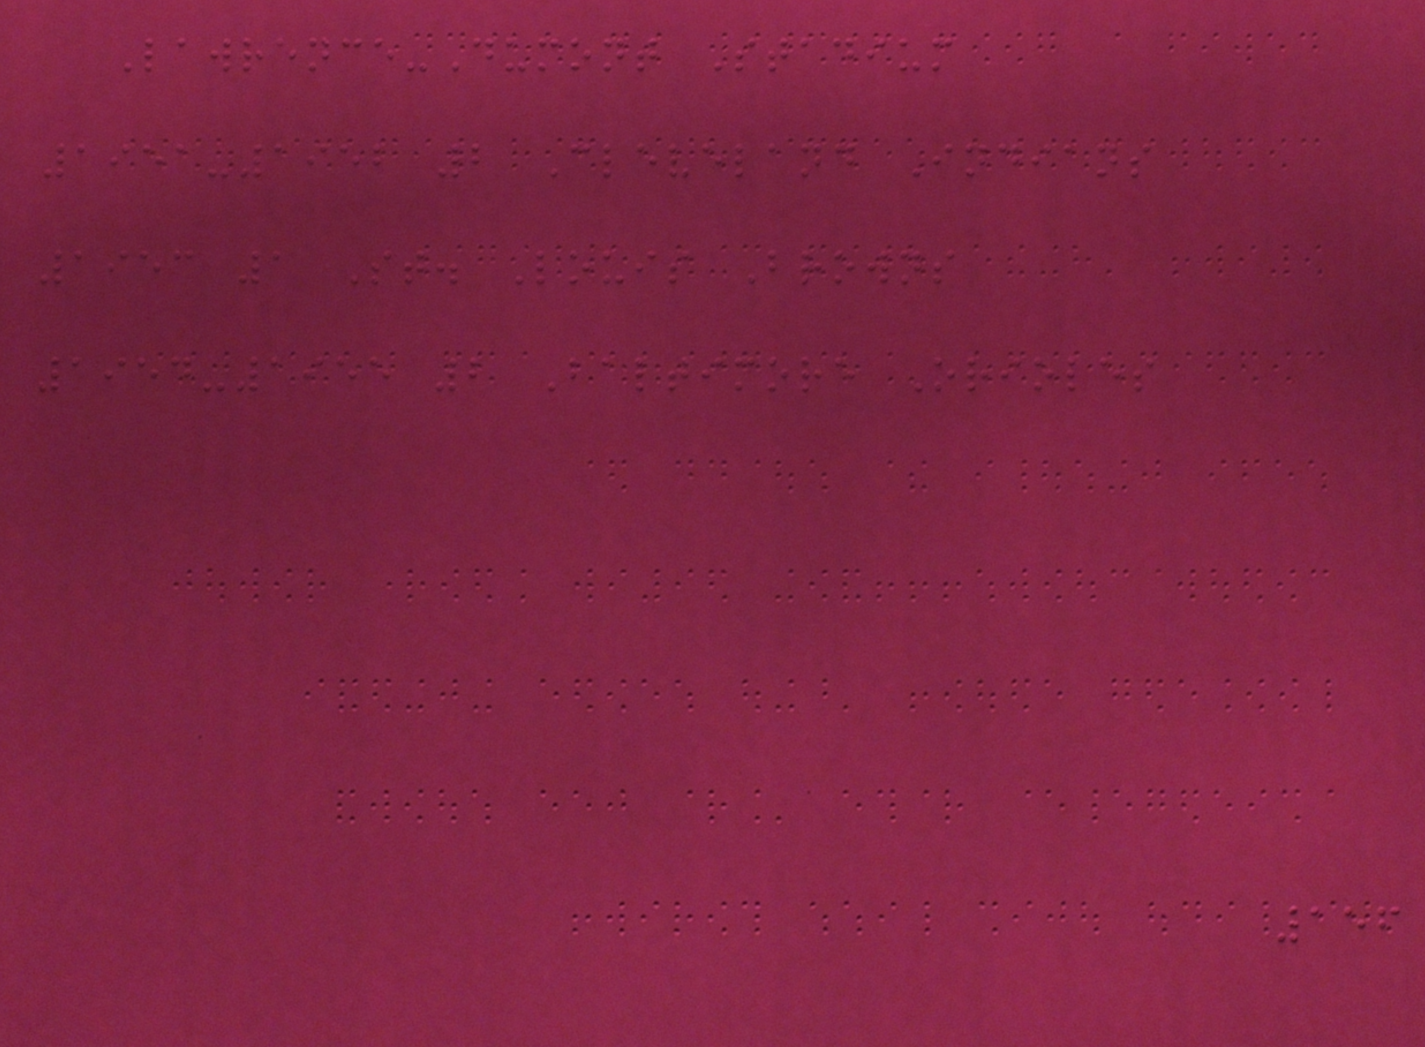Lawrence-Dumont Stadium
1951-1952 2 Cleveland Indians
1953 1 St. Louis Browns
1954-1955 2 Baltimore Orioles
156
